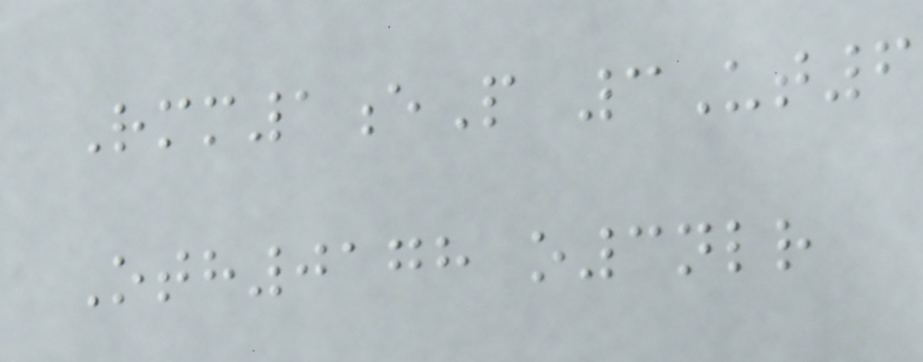Rmm1eP 3Ut6
Oth0178 o3nlr
